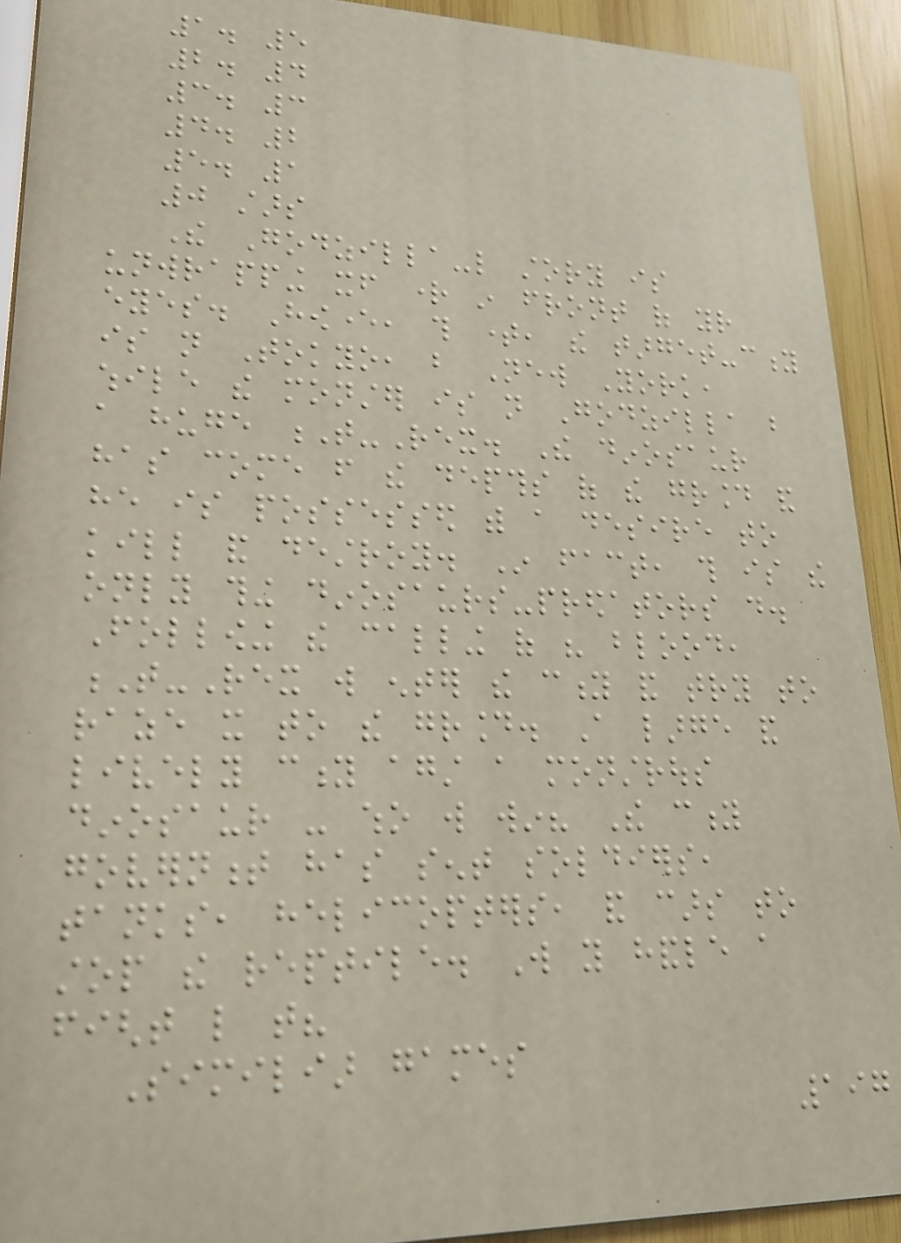1. 5
2. 4
3. 3
4. 2
5. 1
0 stars
The Godzilla-like story is
unwrapping itself right in front of your
eyes. However, this time, the target-city
is not Tokyo, but New York,
while the monster is not Godzilla but
a huge T-Rex. The dinosaur
has come from the depths of the ground and
he is possessed with a desire to
kill and destroy. In fact, this is the
only thing dinosaurs-predators do.
Following the calling of his blood,
T-Rex will enter the city and try to
raze it to the ground. A large and
lively city against a monstrous
dinosaur - who will win? The city
government has sent soldiers,
tanks, helicopters, and cars to
stop the reptile. Will you handle a
fight like that?
Similiar games
197
